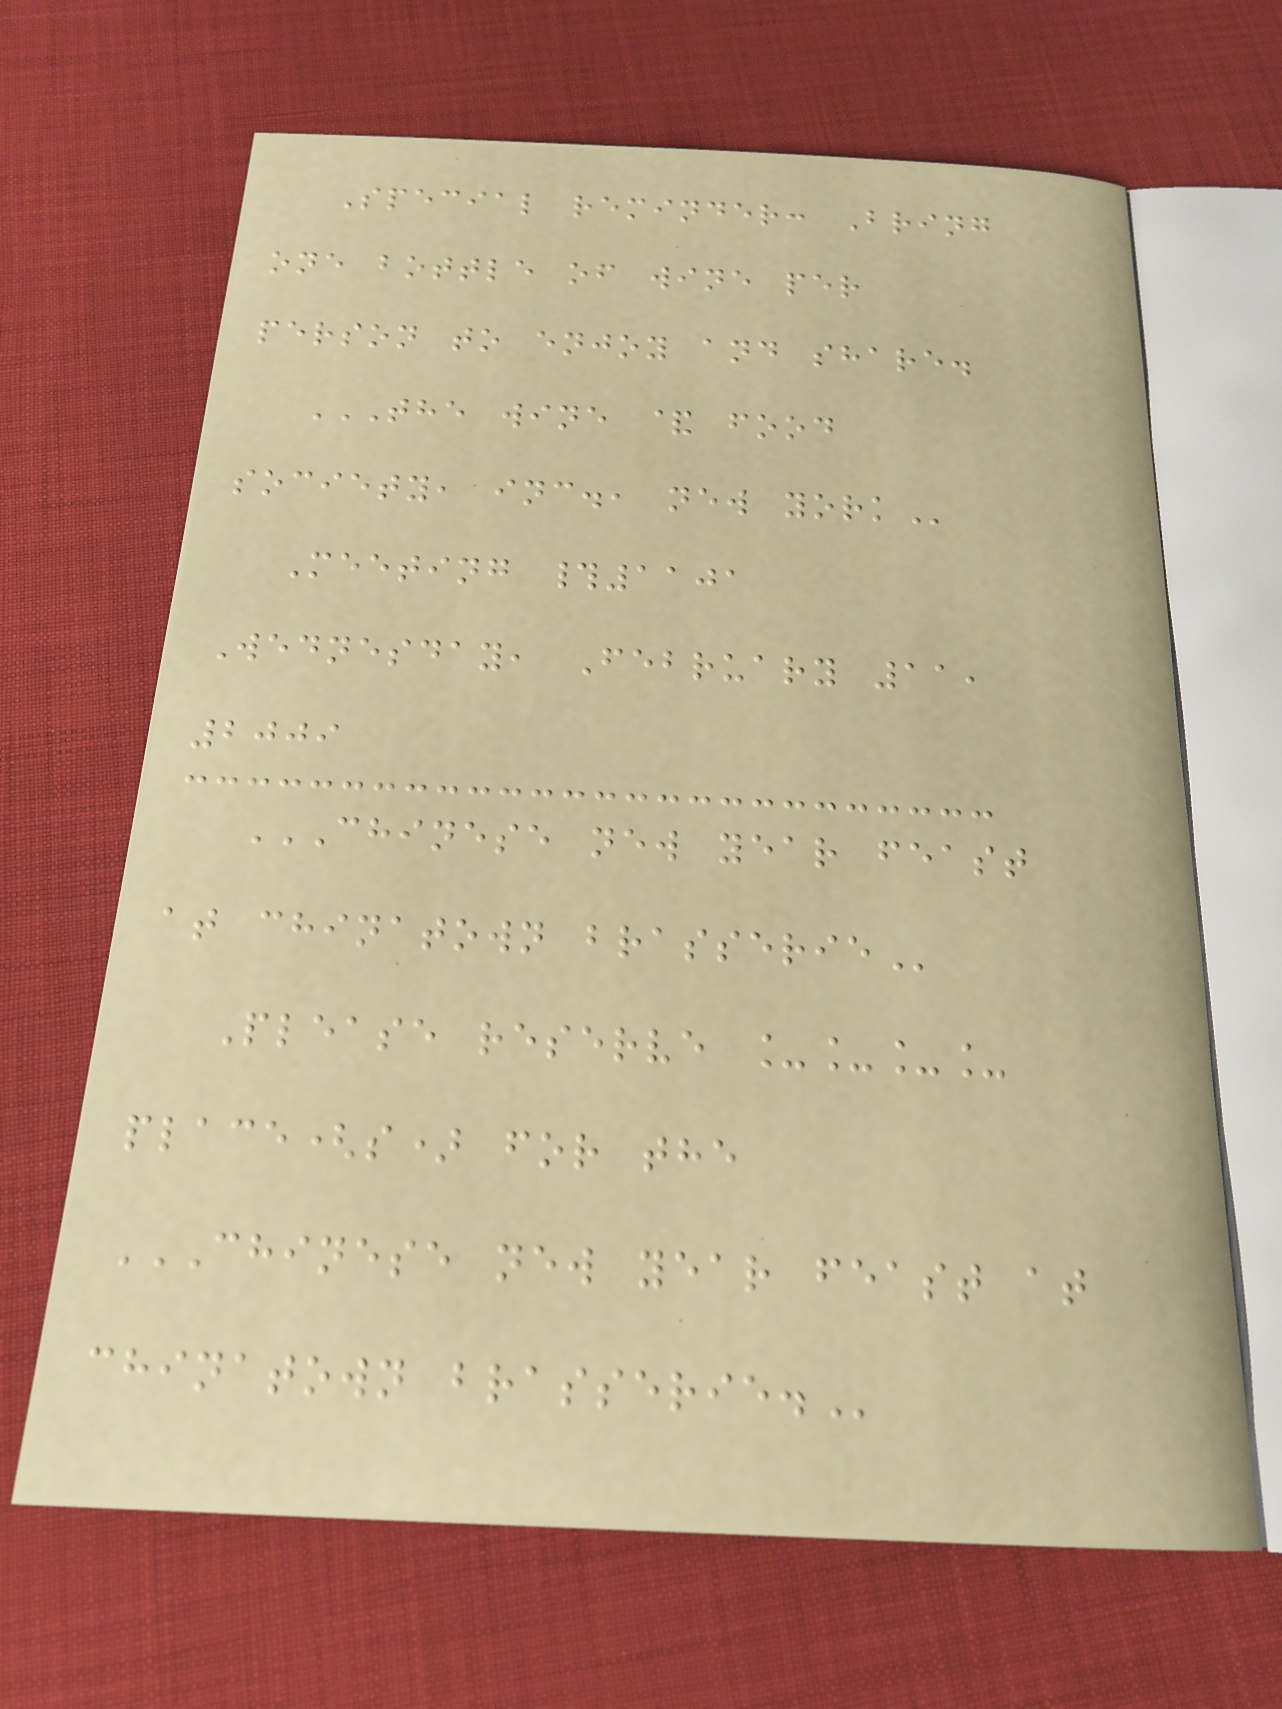Special reminder: Bring
one bottle of wine per
person to enjoy and share.
THE WINE & FOOD
SOCIETY, INC., NEW YORK
Meeting #1101
Wednesday, February 11,
2009
CHINESE NEW YEAR FEAST
AT CHINATOWN BRASSERIE
Please reserve ____
place(s) for the
CHINESE NEW YEAR FEAST AT
CHINATOWN BRASSERIE.
